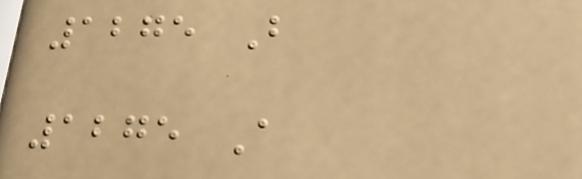1275 B
1275 A
